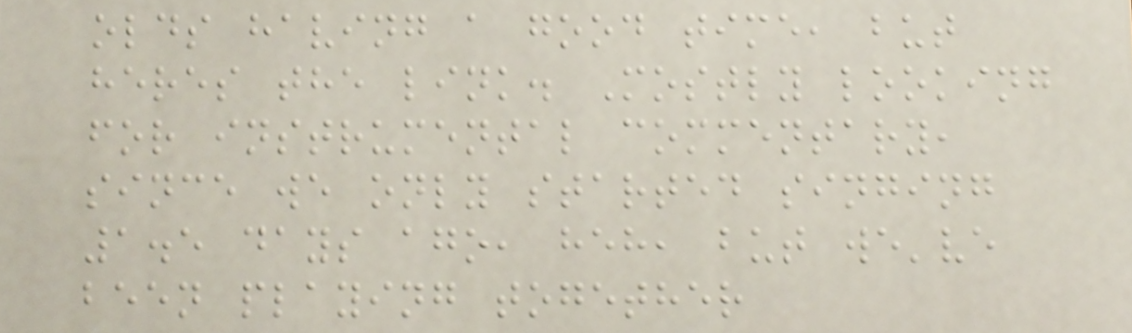olds having a good time, but
heres the link. Mostly looking
for instrumental commentary,
since we only started singing
1.5 days ago, heh, but we've
been playing together
